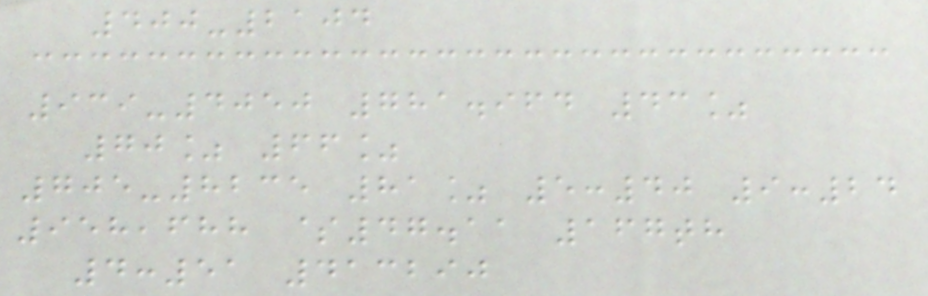400-2104
939-4050 781.964 43%
70% 66%
705-8235 81% 5:40 9:24
958,688 $47.11 167th
4:51 413290
